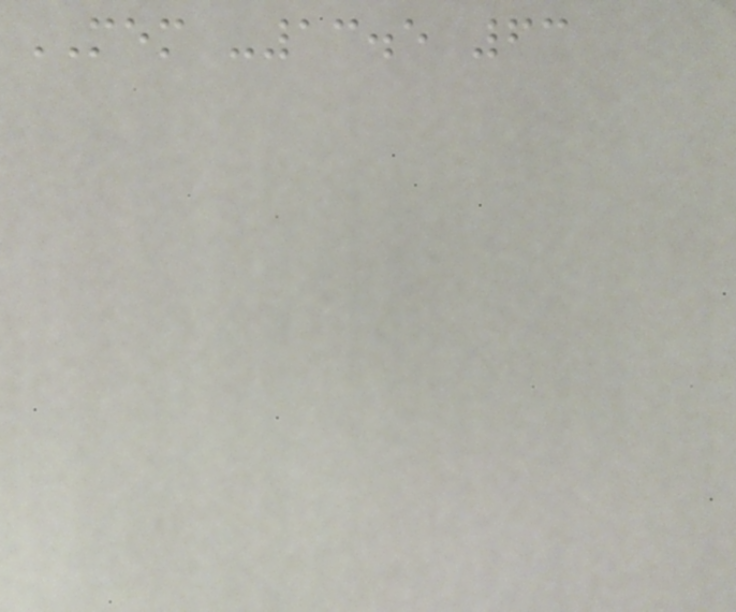MEM -13.5 63
